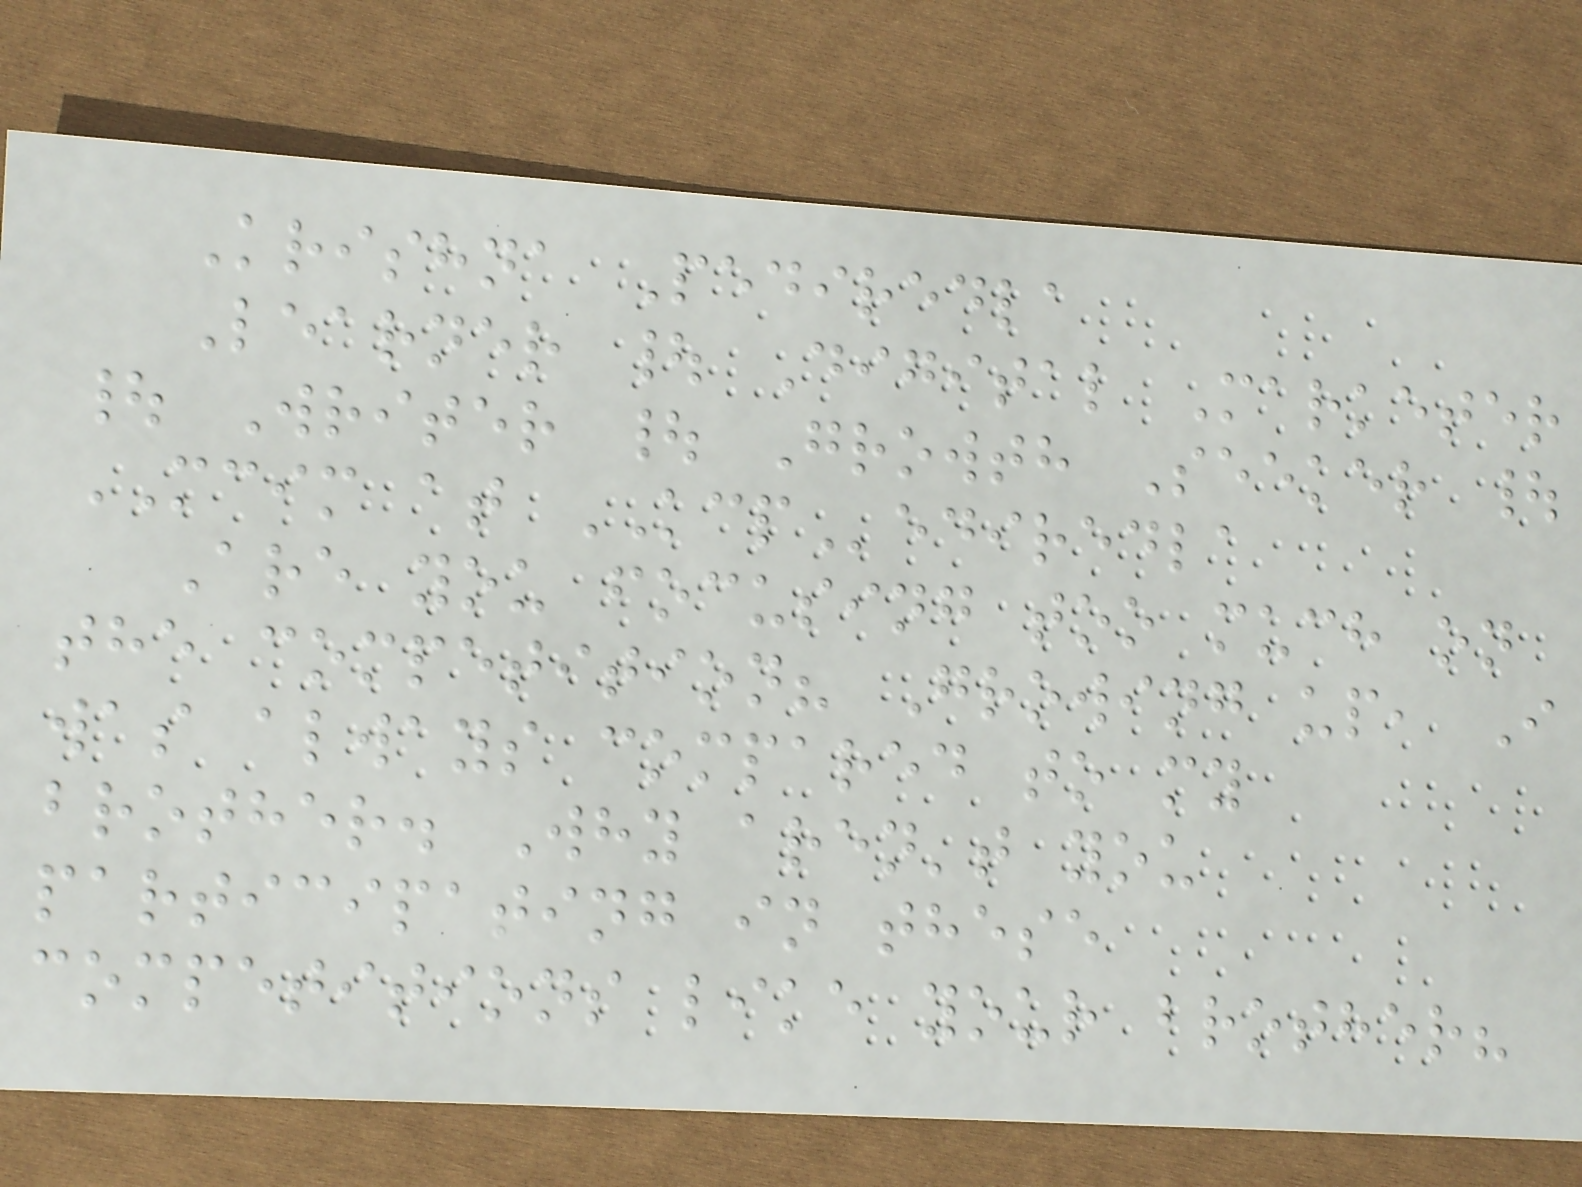Krishna Pediredla
Learner | Digital Marketer
| Writer | Growth Seeker |
MCIM at KCPediredla
Are you focusing too much on
the competition? Growing up, I
was always compared to my
brother. Why aren't you
participating in these
competitions like your brother?
